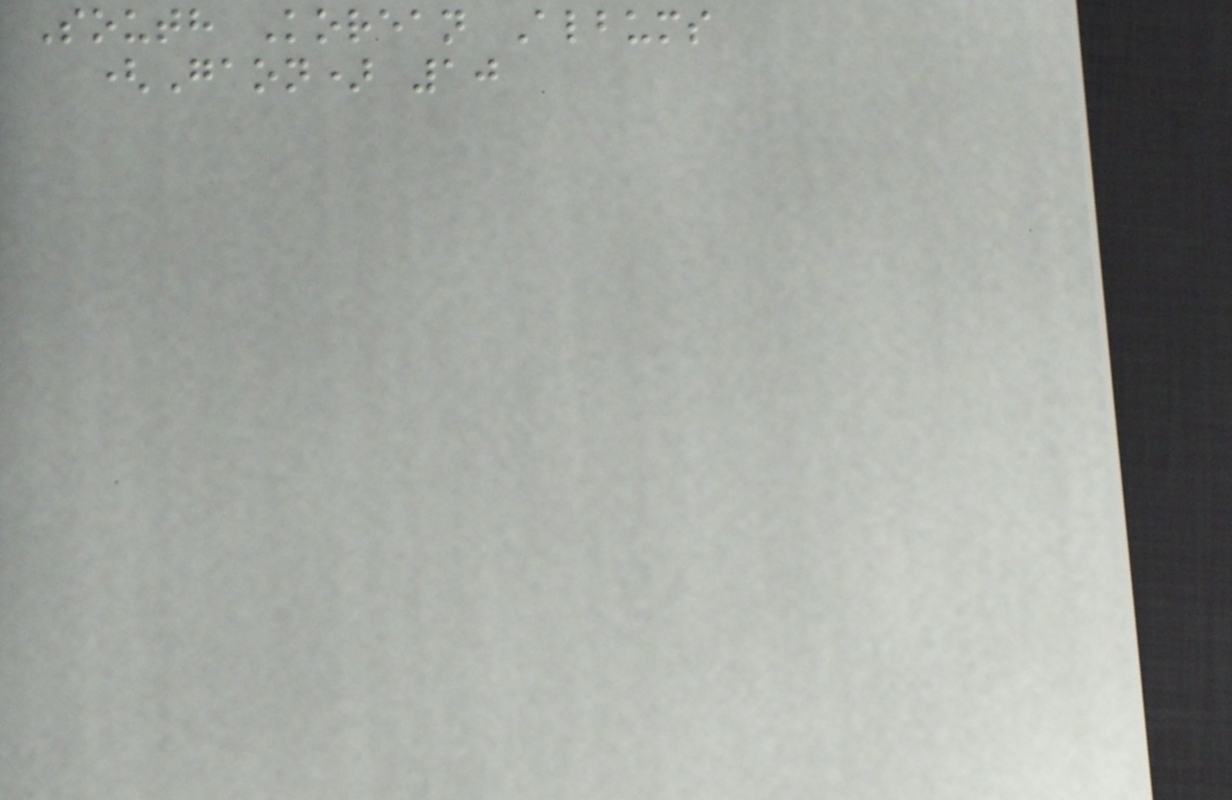South Korean Albums
(Gaon) 10
